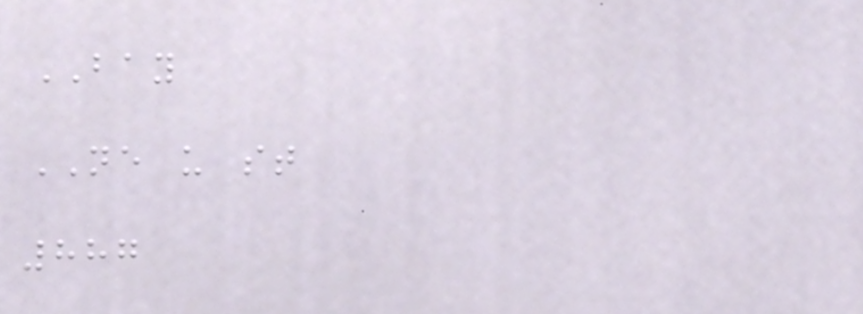BAY
NE u st
887
